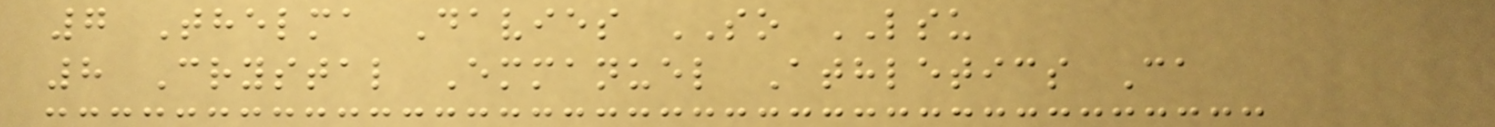7 Thelma Davies SO LSU
8 Crystal Emmanuel Athletics Ca
